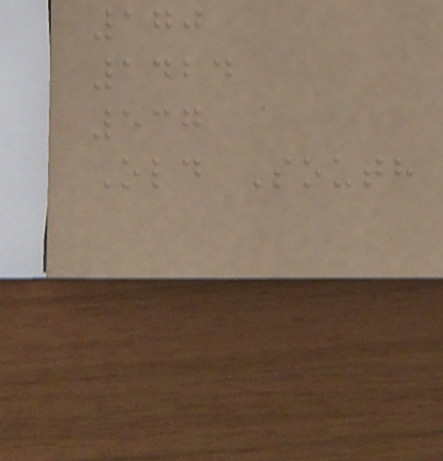170
1424
537
Old South
